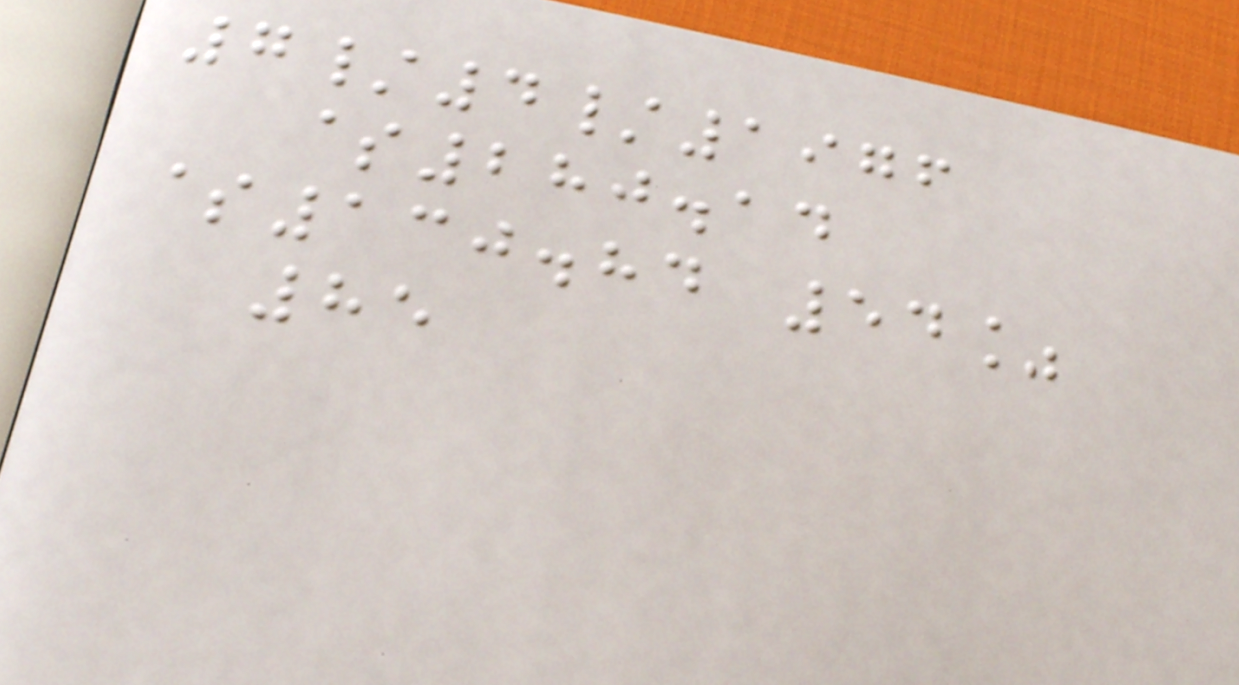7/4/1976
$280.14
$130.84 54%
85
